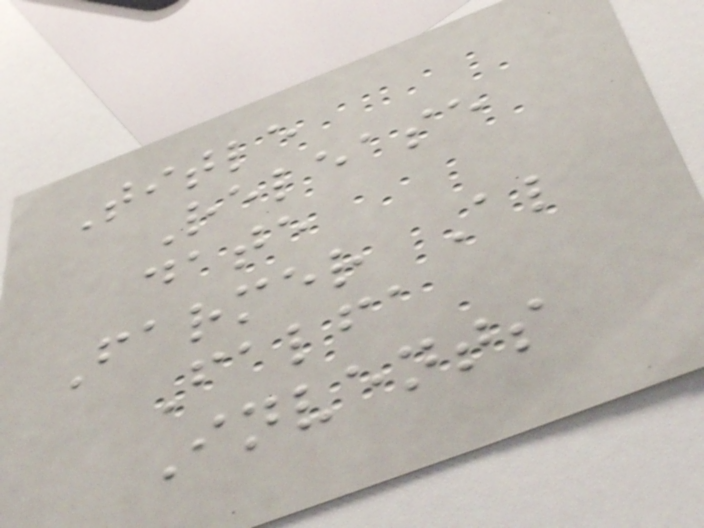Title
Release
date
Farmer Al
Falfa
Invents
